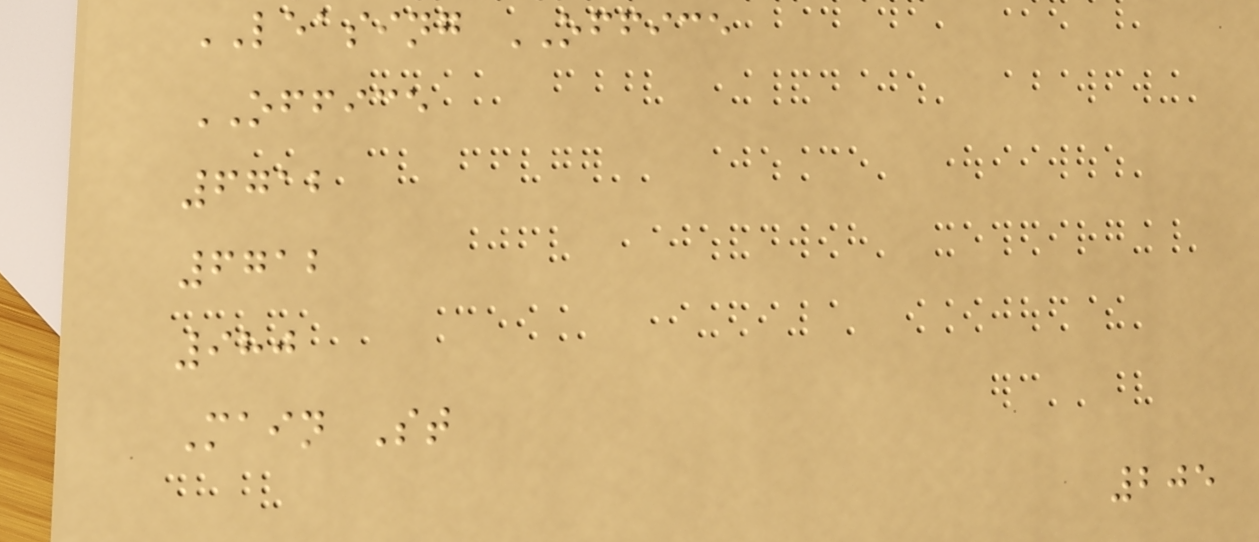LEASING OFFICE
OFFICE
6712
6712
980
Main St
205
